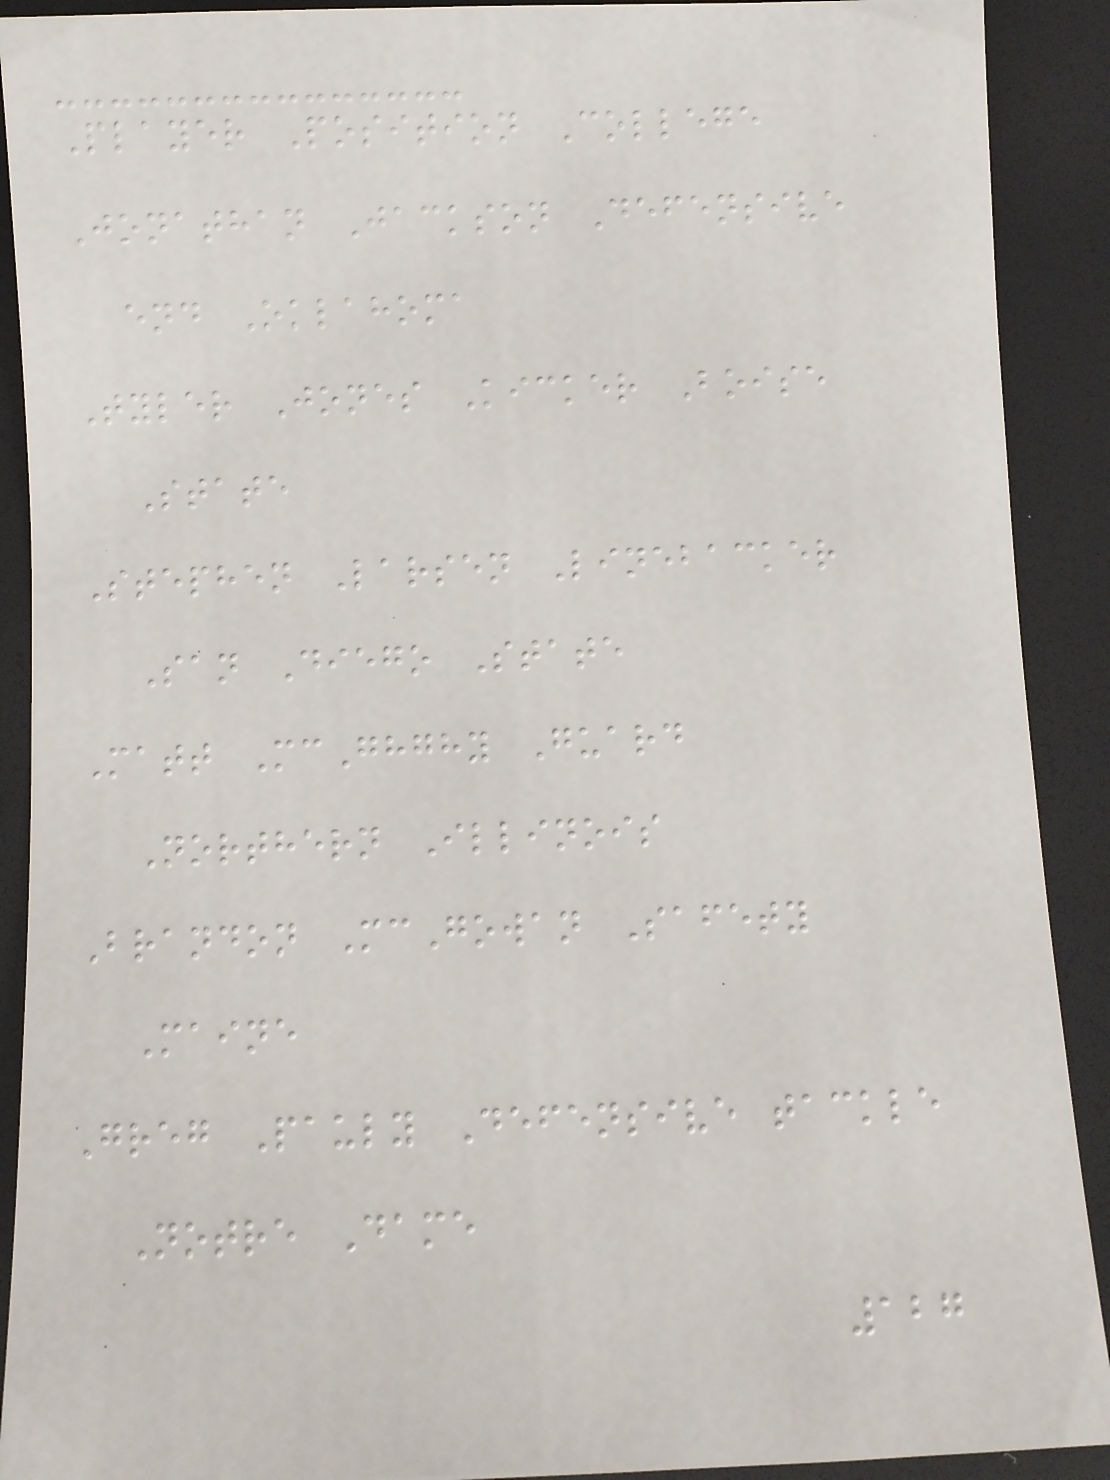Player Position College
Jonathan Jackson Defensive
end Oklahoma
Tyler Jones Kicker Boise
State
Stephen Larsen Linebacker
San Diego State
Matt McGhghy Guard
Northern Illinois
Brandon McGowan Safety
Maine
Greg Pauly Defensive tackle
Notre Dame
127
